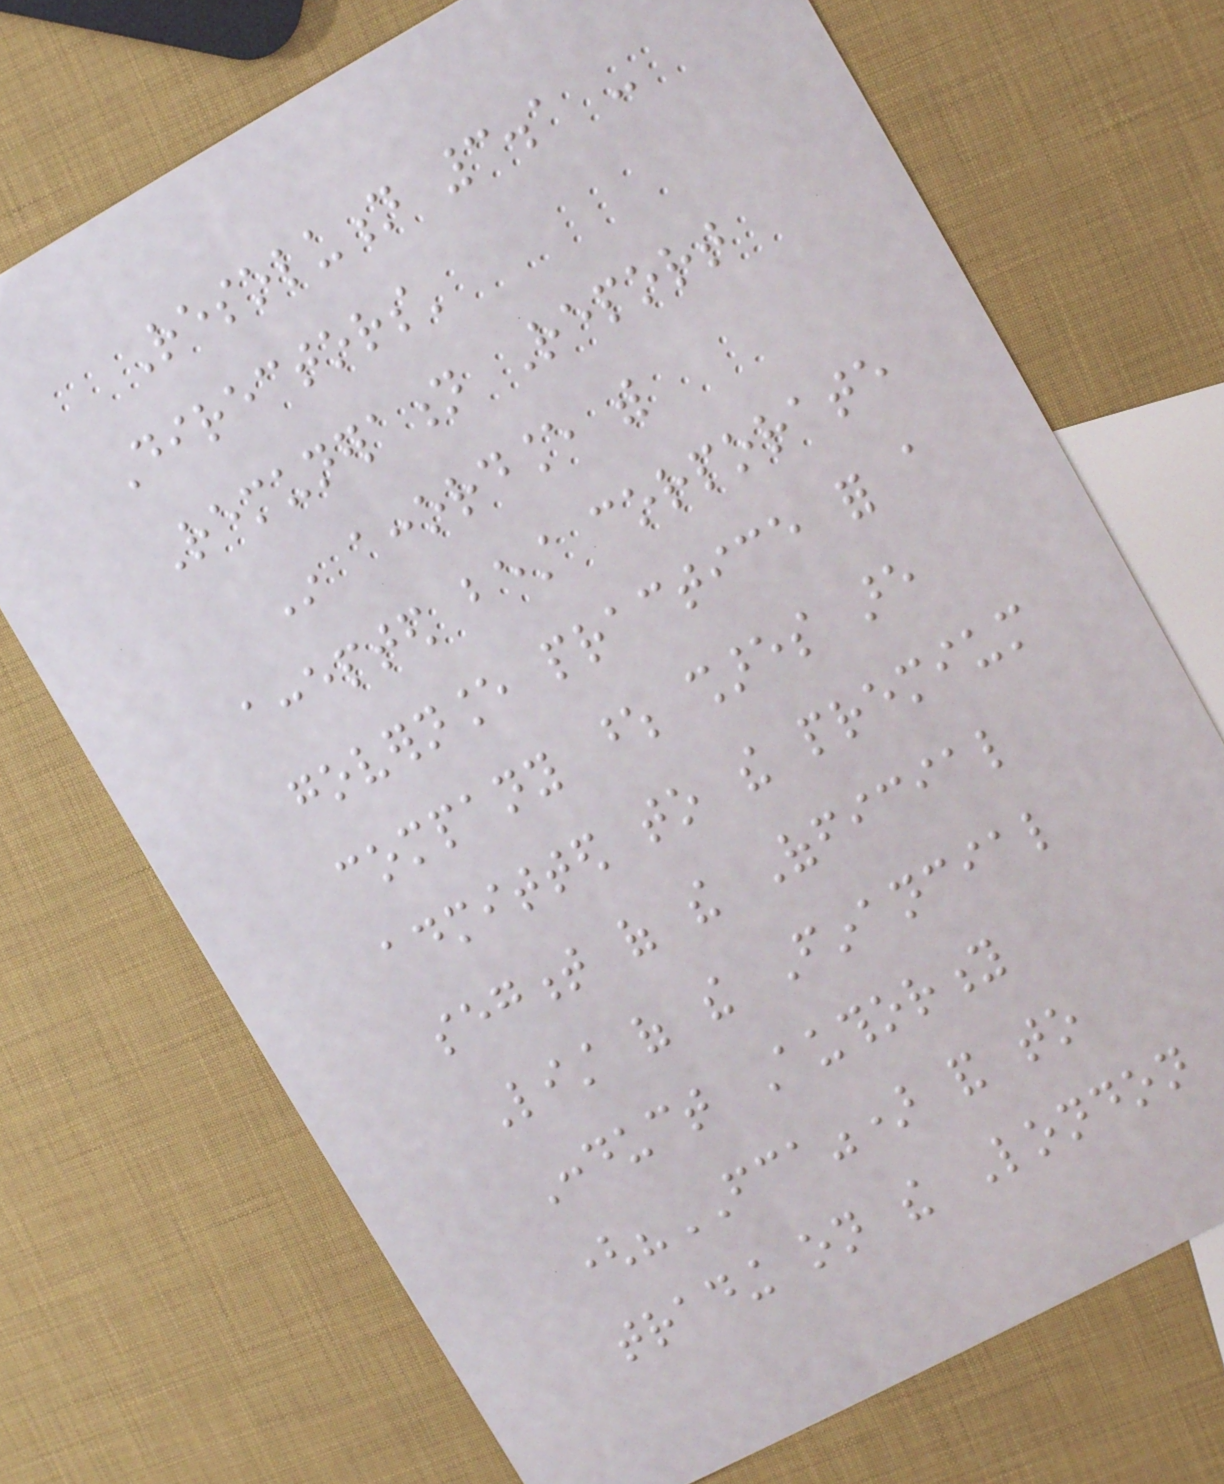Resolution 3.1 -
Directors'
Remuneration Report
In accordance with
accepted best corporate
governance practice for a
company whose shares are
admitted to the premium
segment of the Official
List of the Financial
Conduct Authority
("FCA") and to
trading on the London
